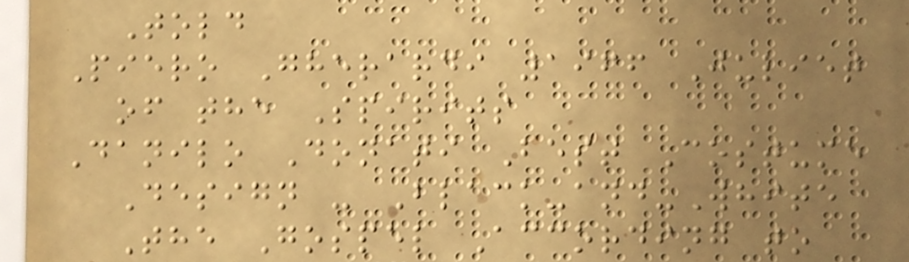Told
Piero Gherardi 1966 Juliet
of the Spirits
Danilo Donati Best Costume
Design - Black-and-White
The Gospel According to
